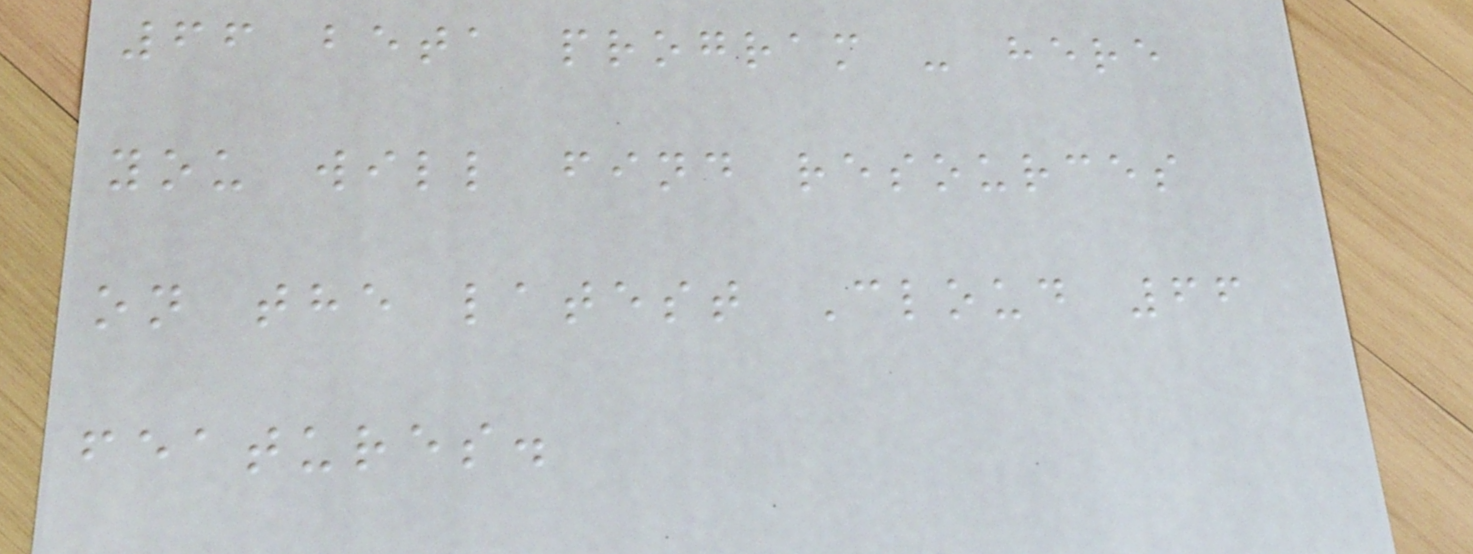66 beta program - here
you will find resources
on the latest Cloud 66
features.
